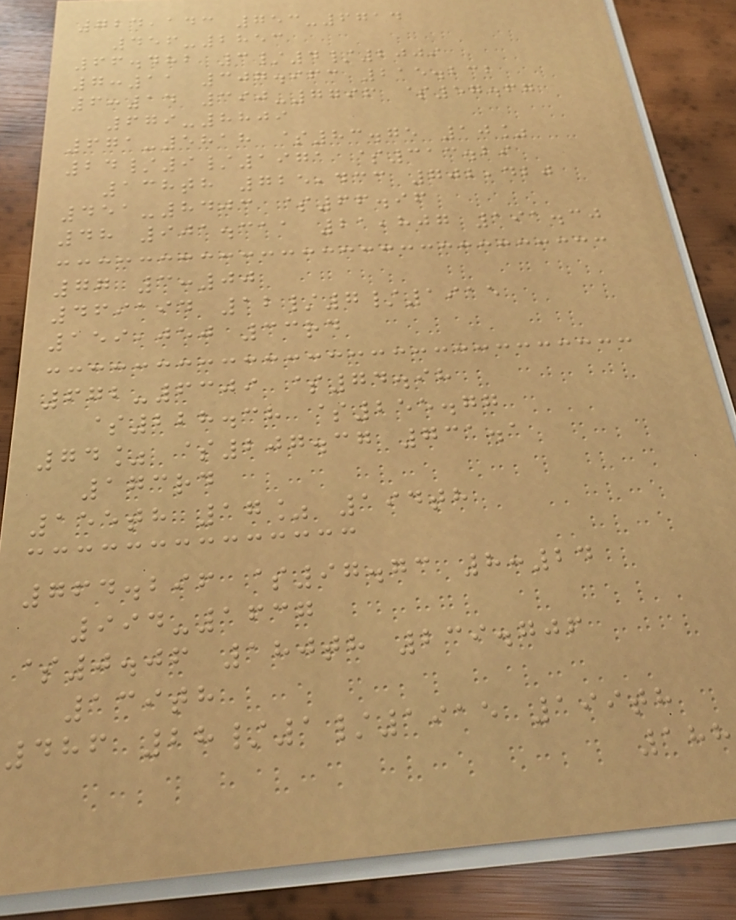724,143 753-6714
456-2853
66.482 3/4/2009
7:11 307.963 215.232
6:14 390-7796 $57.67
679-8809
671-5818 $83.75 10%
24/9/1971 $313.29
138th 725,433 702,420
451-8403 $66.96
48 901.311 21,807 191.30
77 3:00
469194 12/7/1915
159,050 33rd
672-6309 $74.98
$228.38 $255.77
74% $207.37 731.1
173rd
155th 17% 194th
764.296 $97.73 8:24
994-1637
$0.06 180th 239.706
139th
486 28/1/1915 199th
188
